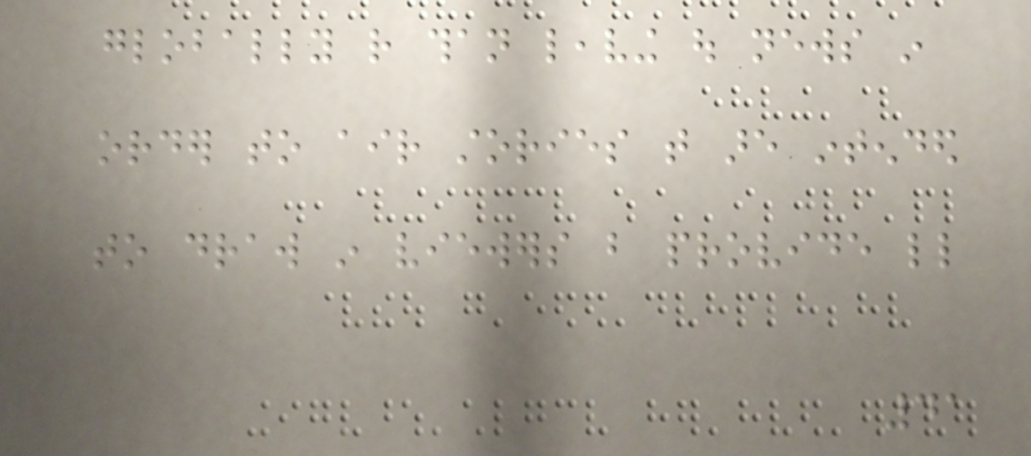globally rather than leaving out news in
order to air stories that are intended
to draw in viewers but provide little
41
